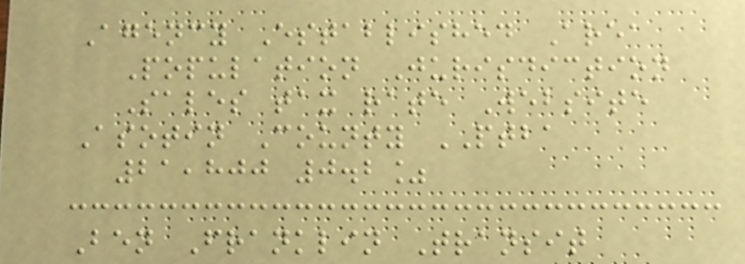Agency Established Area
Population Jurisdiction
Sales tax rate Website
Asotin County PTBA
21,800 0.2%
Ben Franklin Transit
